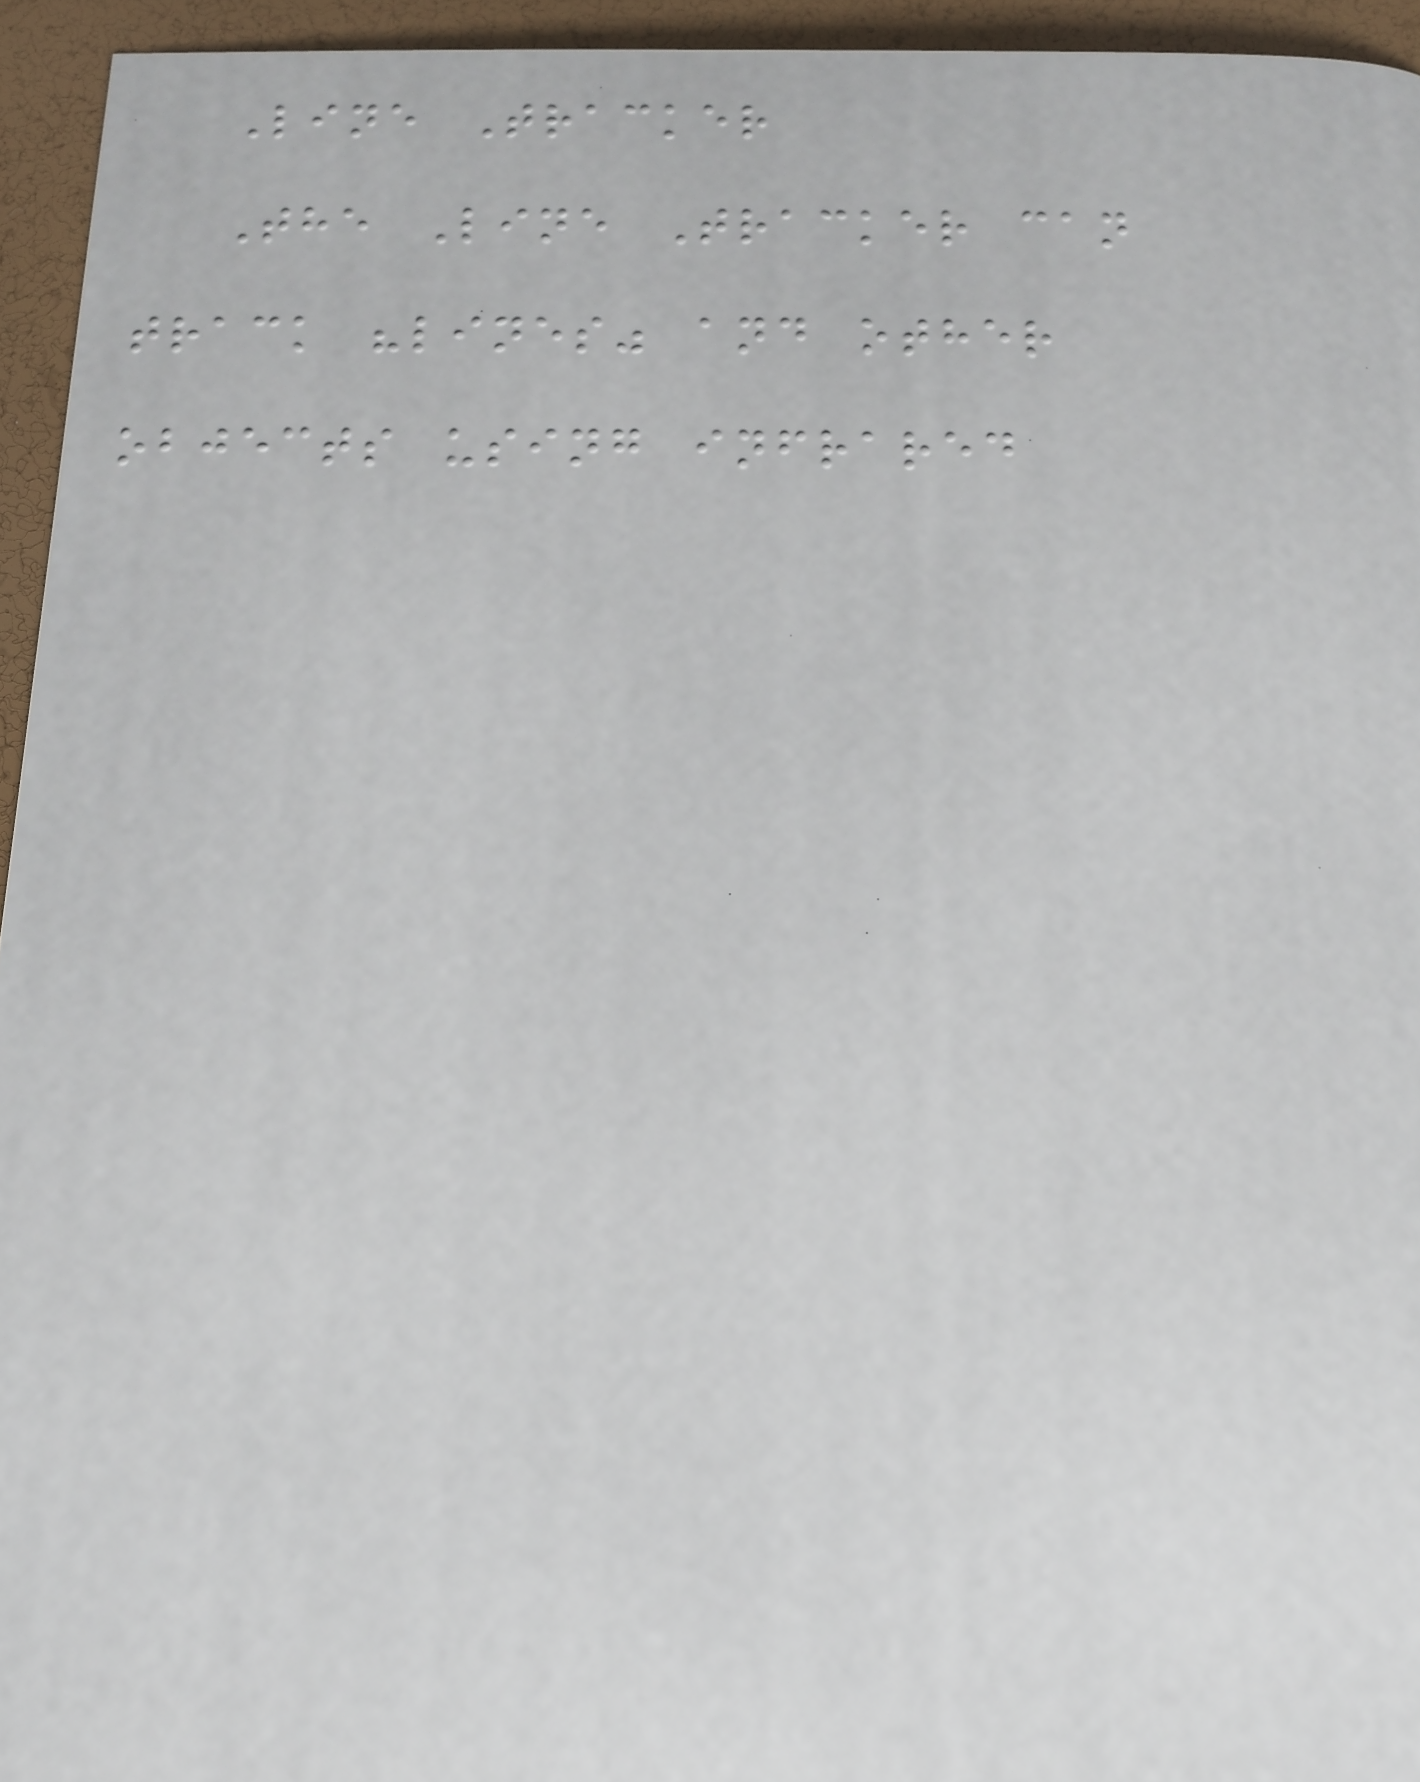Line Tracker
The Line Tracker can
track "lines" and other
objects using infrared
